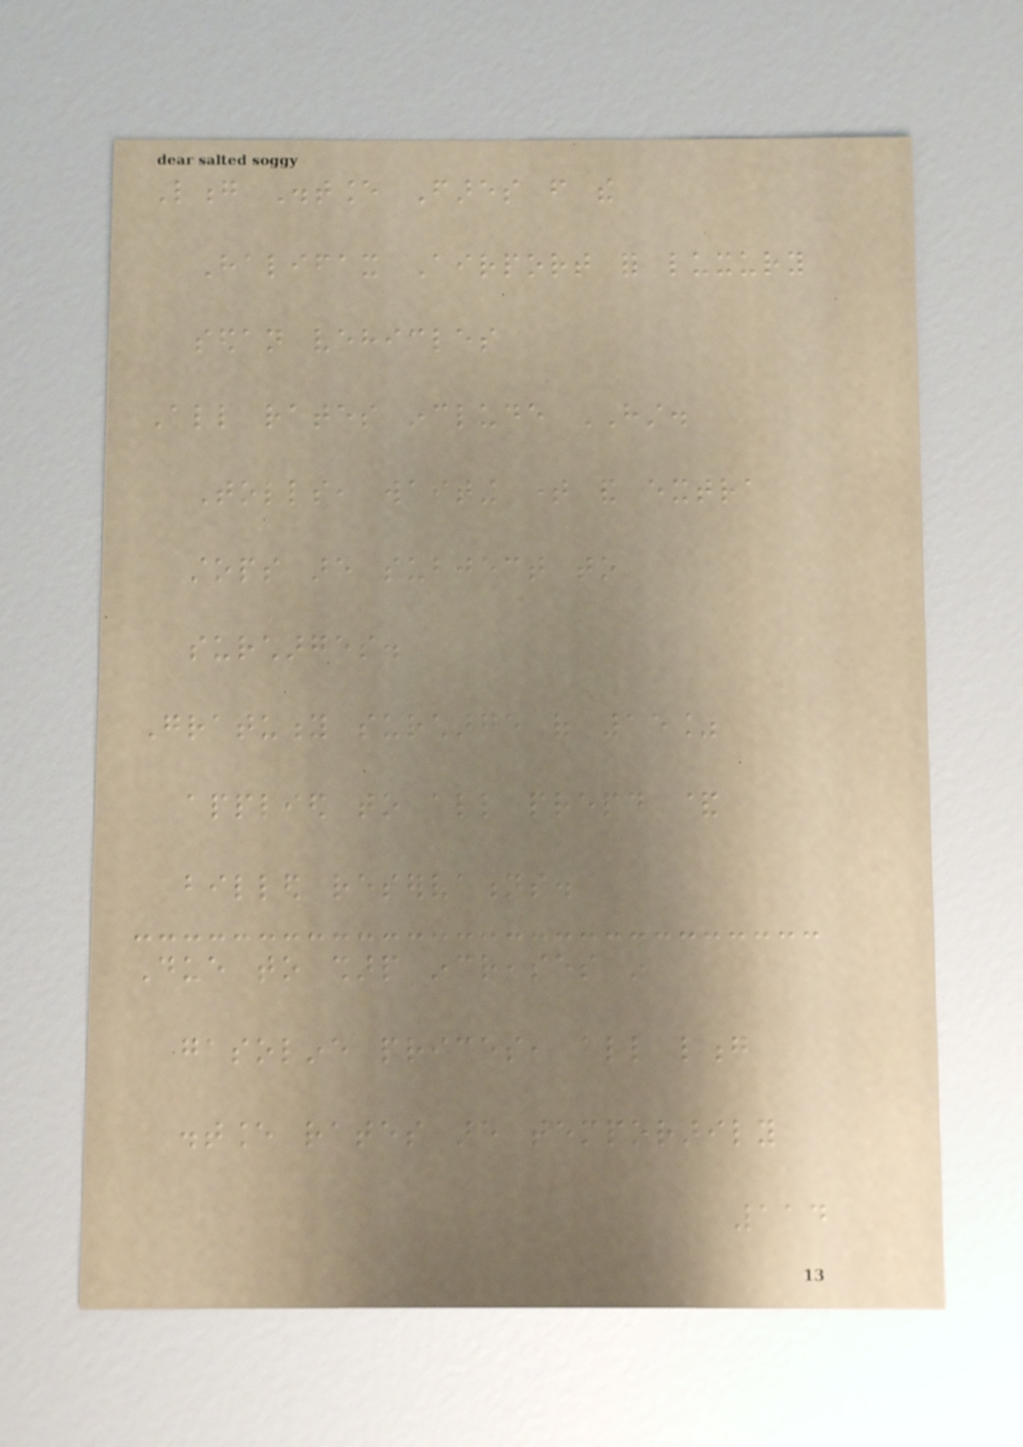Long Distance Fares from the
Halifax Airport for luxury
sedan vehicles
All rates include HST.
Tolls, waiting time and extra
stops are subject to
surcharges.
Gratuity surcharge of 15%
applied to all prepaid &
billed reservations.
Due to sharp increases in
gasoline prices, all long
distance rates are temporarily
114
